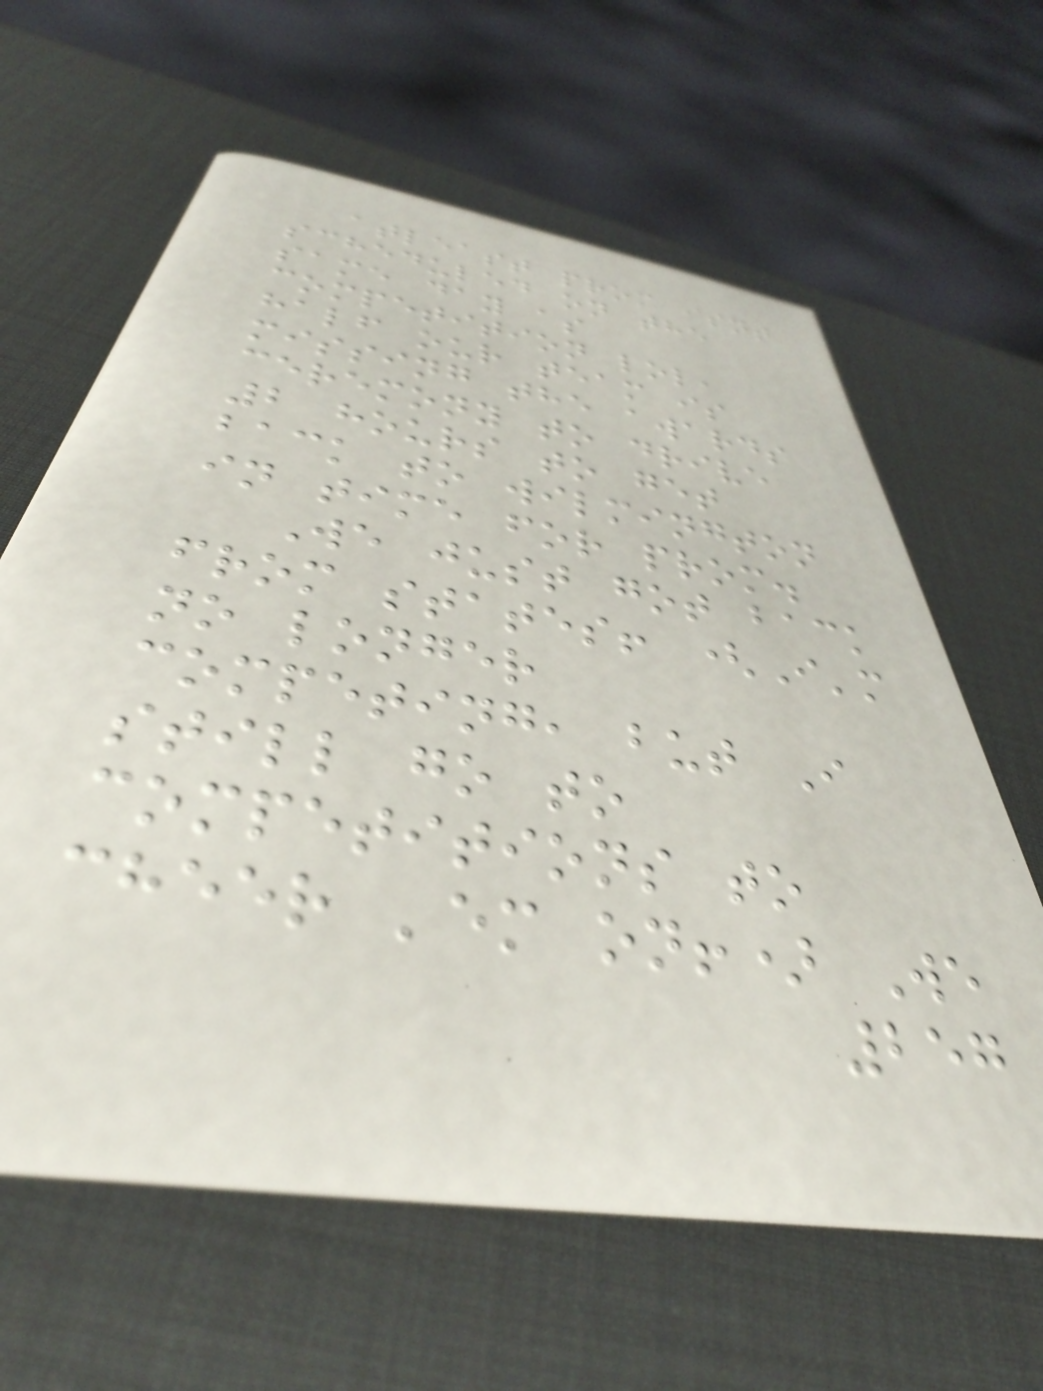atleast prom isnt
scheduled on the
same day as
competition lol,
half our team is
missing the awards
ceremony to drive
2 hours to get
back to wilmington
in time for prom.
We just got back
from states! (I'm
no longer
competing, but I
still go to
competitions to
cheer 'em on!) We
257
